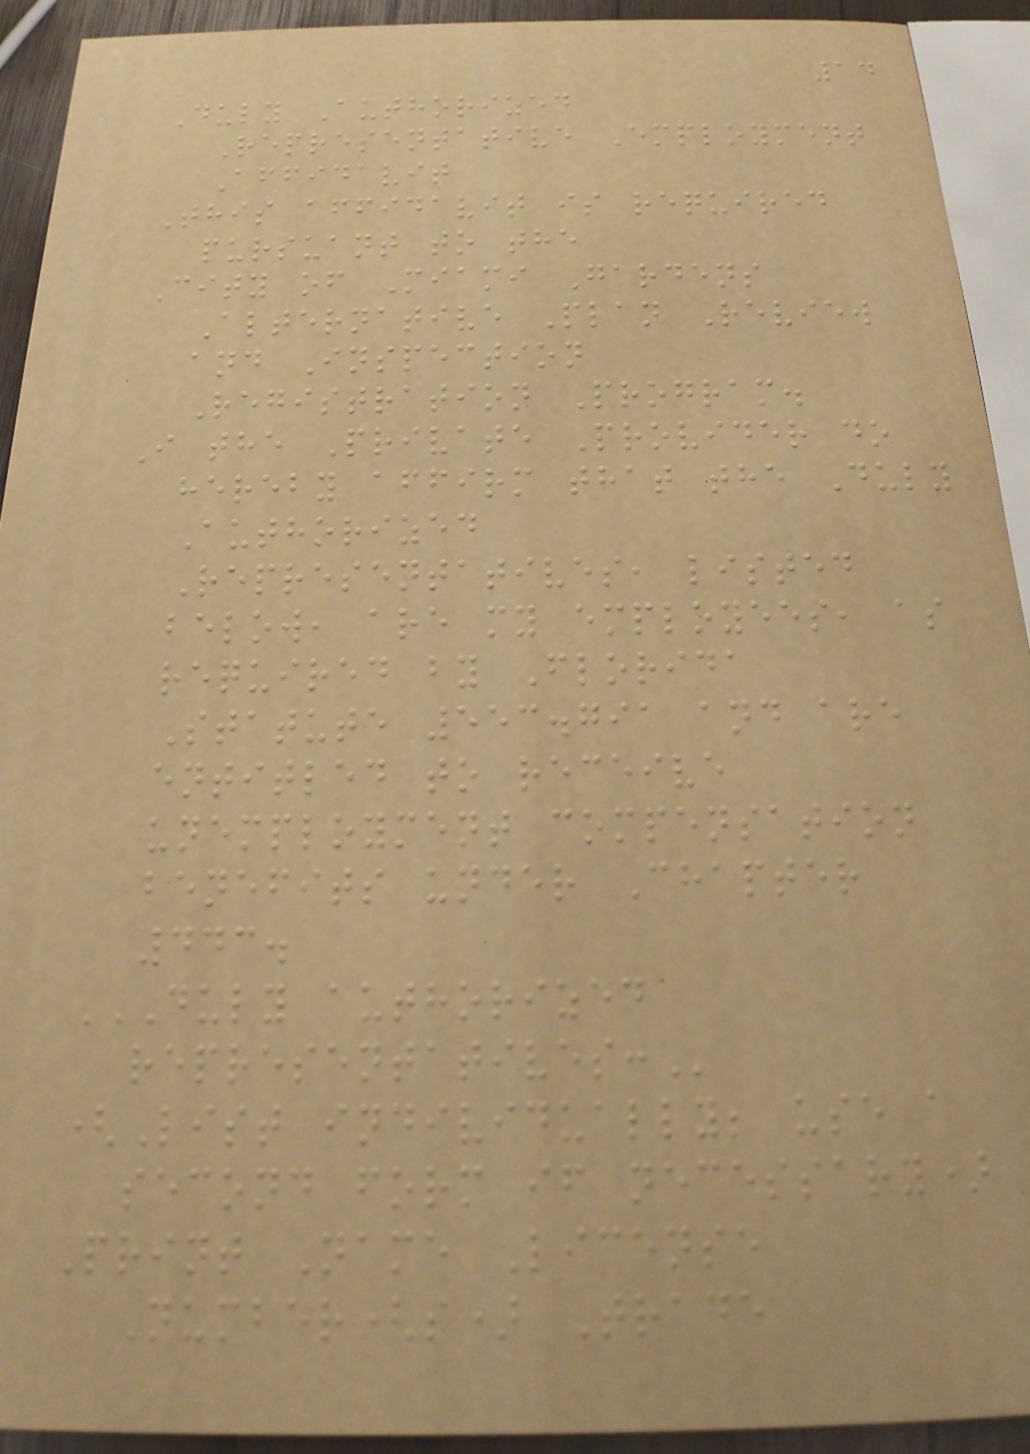14
Duly Authorized
Representative Employment
Affidavit
This affidavit is required
pursuant to the
City of Miami Gardens
Alternative Plan Review
and Inspection
Registration Program.
I the Private Provider do
hereby affirm that the Duly
Authorized
Representatives, listed
below, are my employees, as
required by Florida
Statute 553.791 and are
entitled to receive
unemployment compensation
benefits under Chapter
443.
DULY AUTHORIZED
REPRESENTATIVES:
(List individually; use a
second form if necessary)
Print Name License
Number(s) Trade
